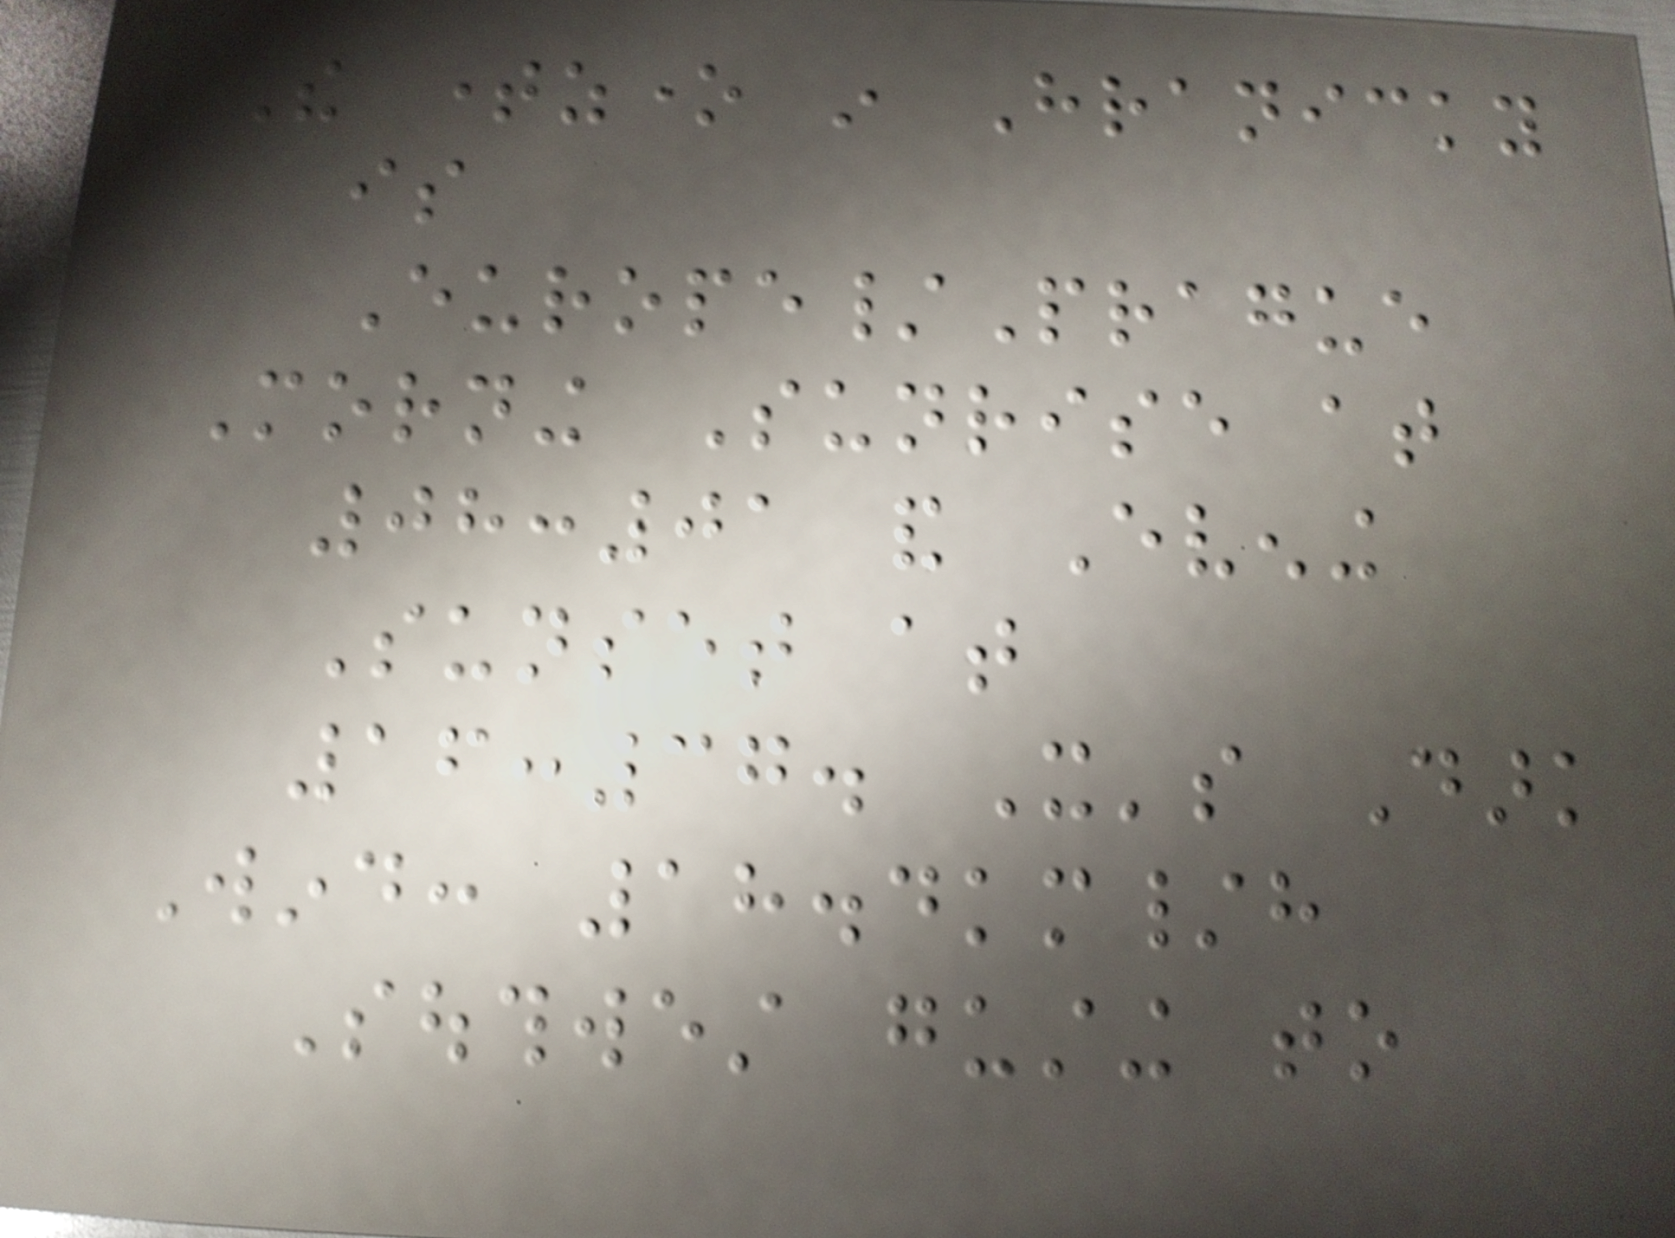The timezone in Hranicky
is
Europe/Prague
Morning Sunrise at
08:01 and Evening
Sunset at
16:37. It's Dark
Wind: 18.4km/h
Southwest gusting to
